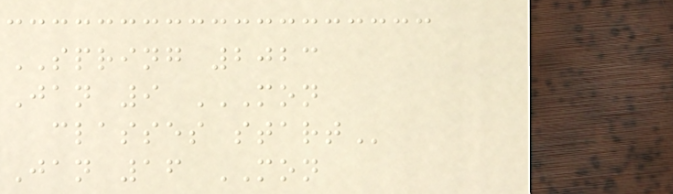SPRING 2023
Jan 9 MON
CLASSES START
Jan 16 MON
